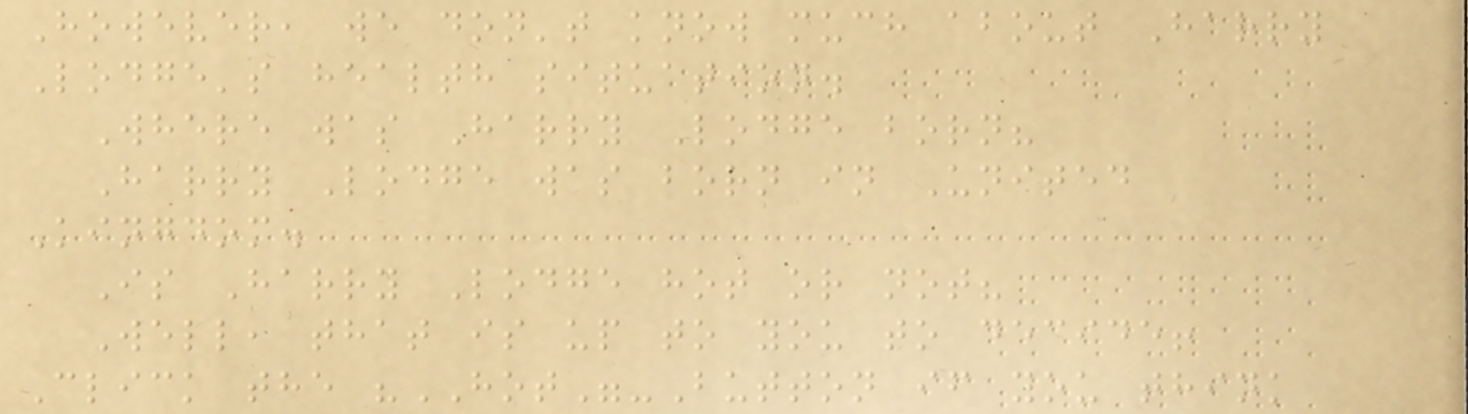However, we don't know much about Harry
Lodge's health situation.
Where was Harry Lodge born?
Harry Lodge was born in United
Kingdom.
Is Harry Lodge hot or not?
Well, that is up to you to decide!
Click the "HOT"-Button if you think
